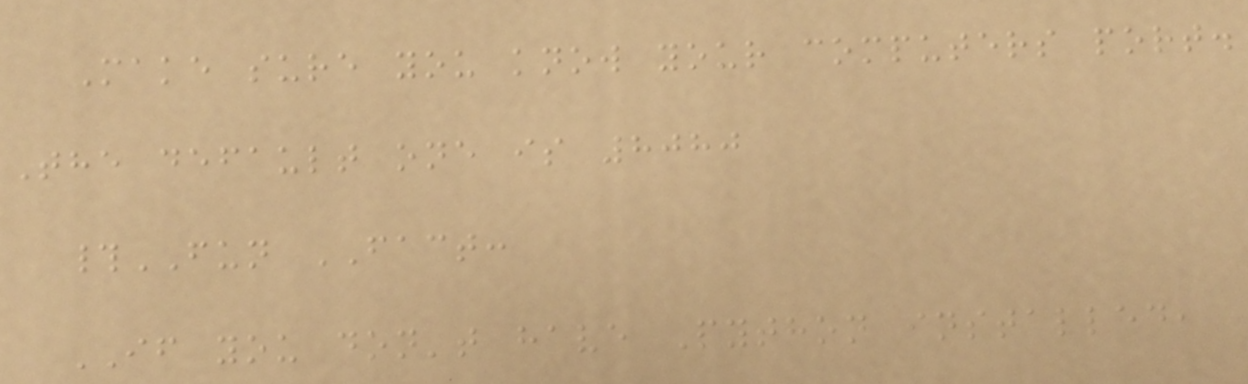Make sure you know your computers port.
The default one is 8080
#FUN FACT:
IF you don't have Python installed,
